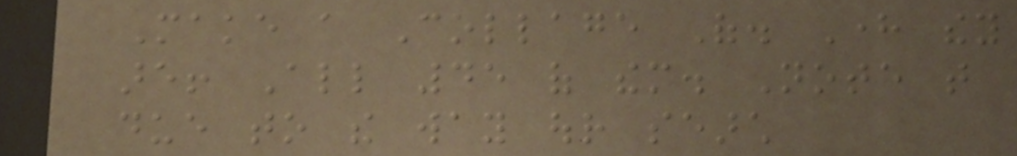Make a Collage Of. Here they
are! All 45 of them. Note that
due to the way our search
